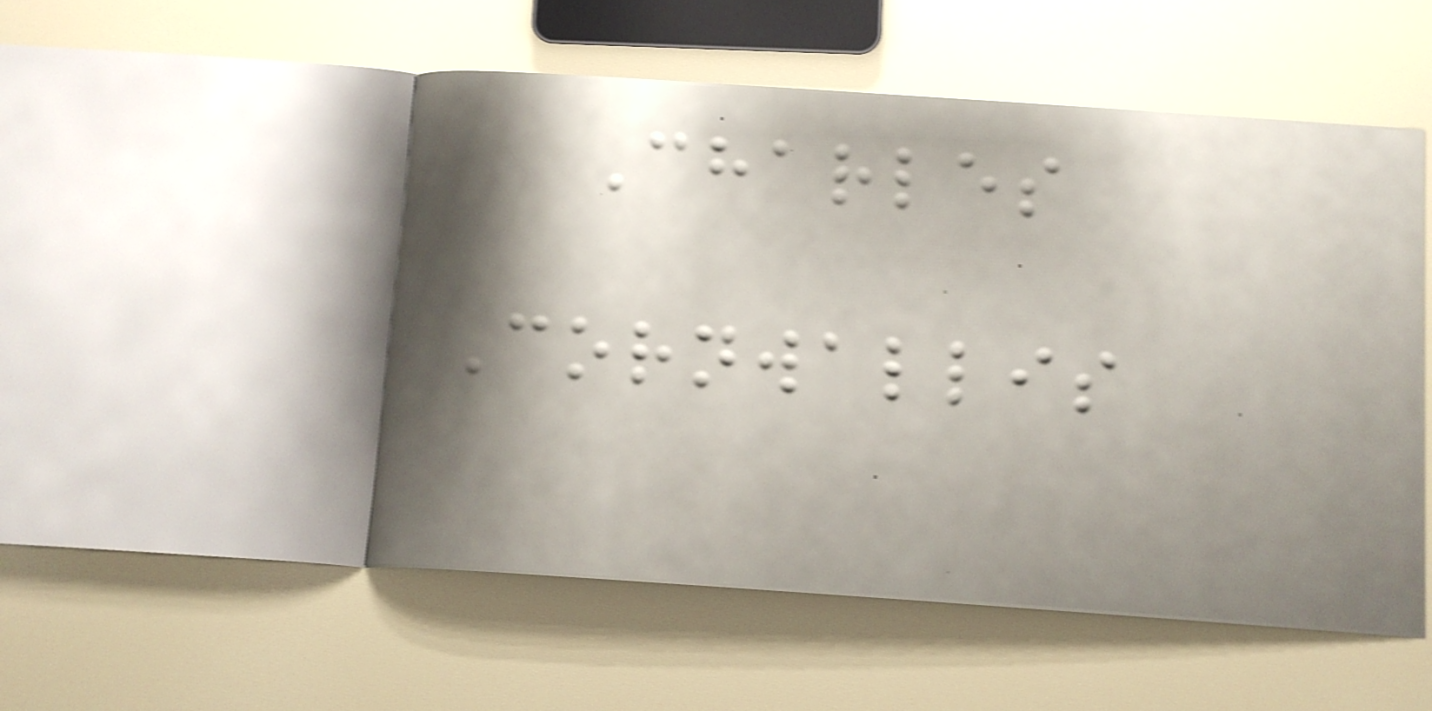Charles
Cornwallis
